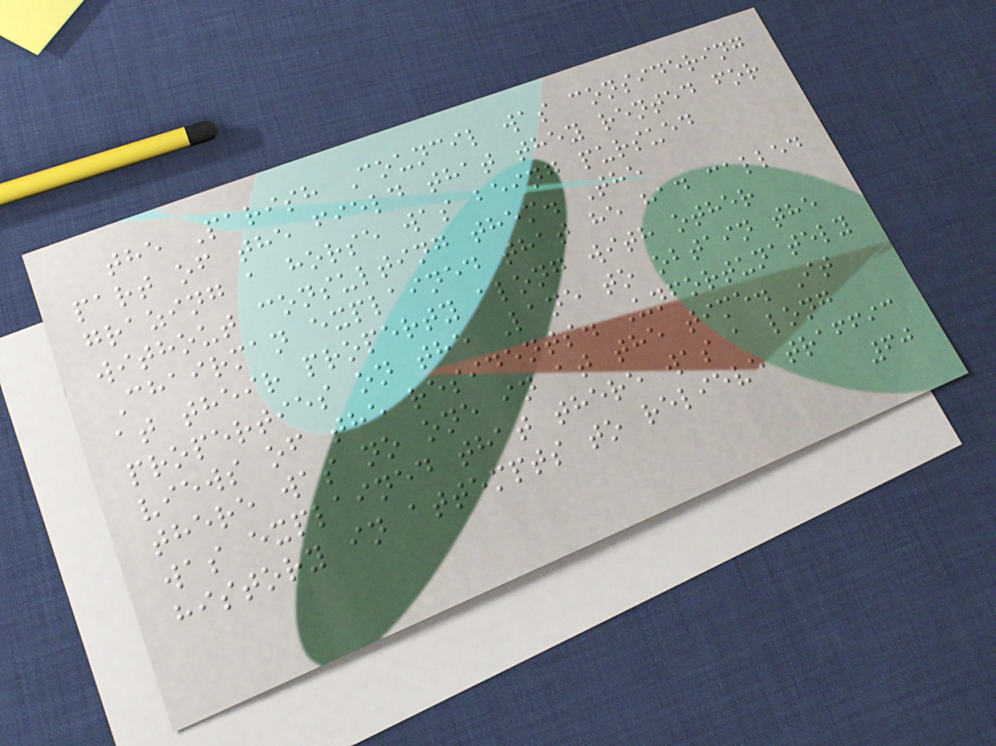the Parish Council was considering
part of the field that they rented for
grazing a horse was being pursued
without consulting them. The
Chairman explained that he had called
at their property along with other
properties on the Lane to obtain the
views of the residents. Unfortunately
there was no one in at the time. It
was explained that there was a long
history in attempts to relieve traffic
60
